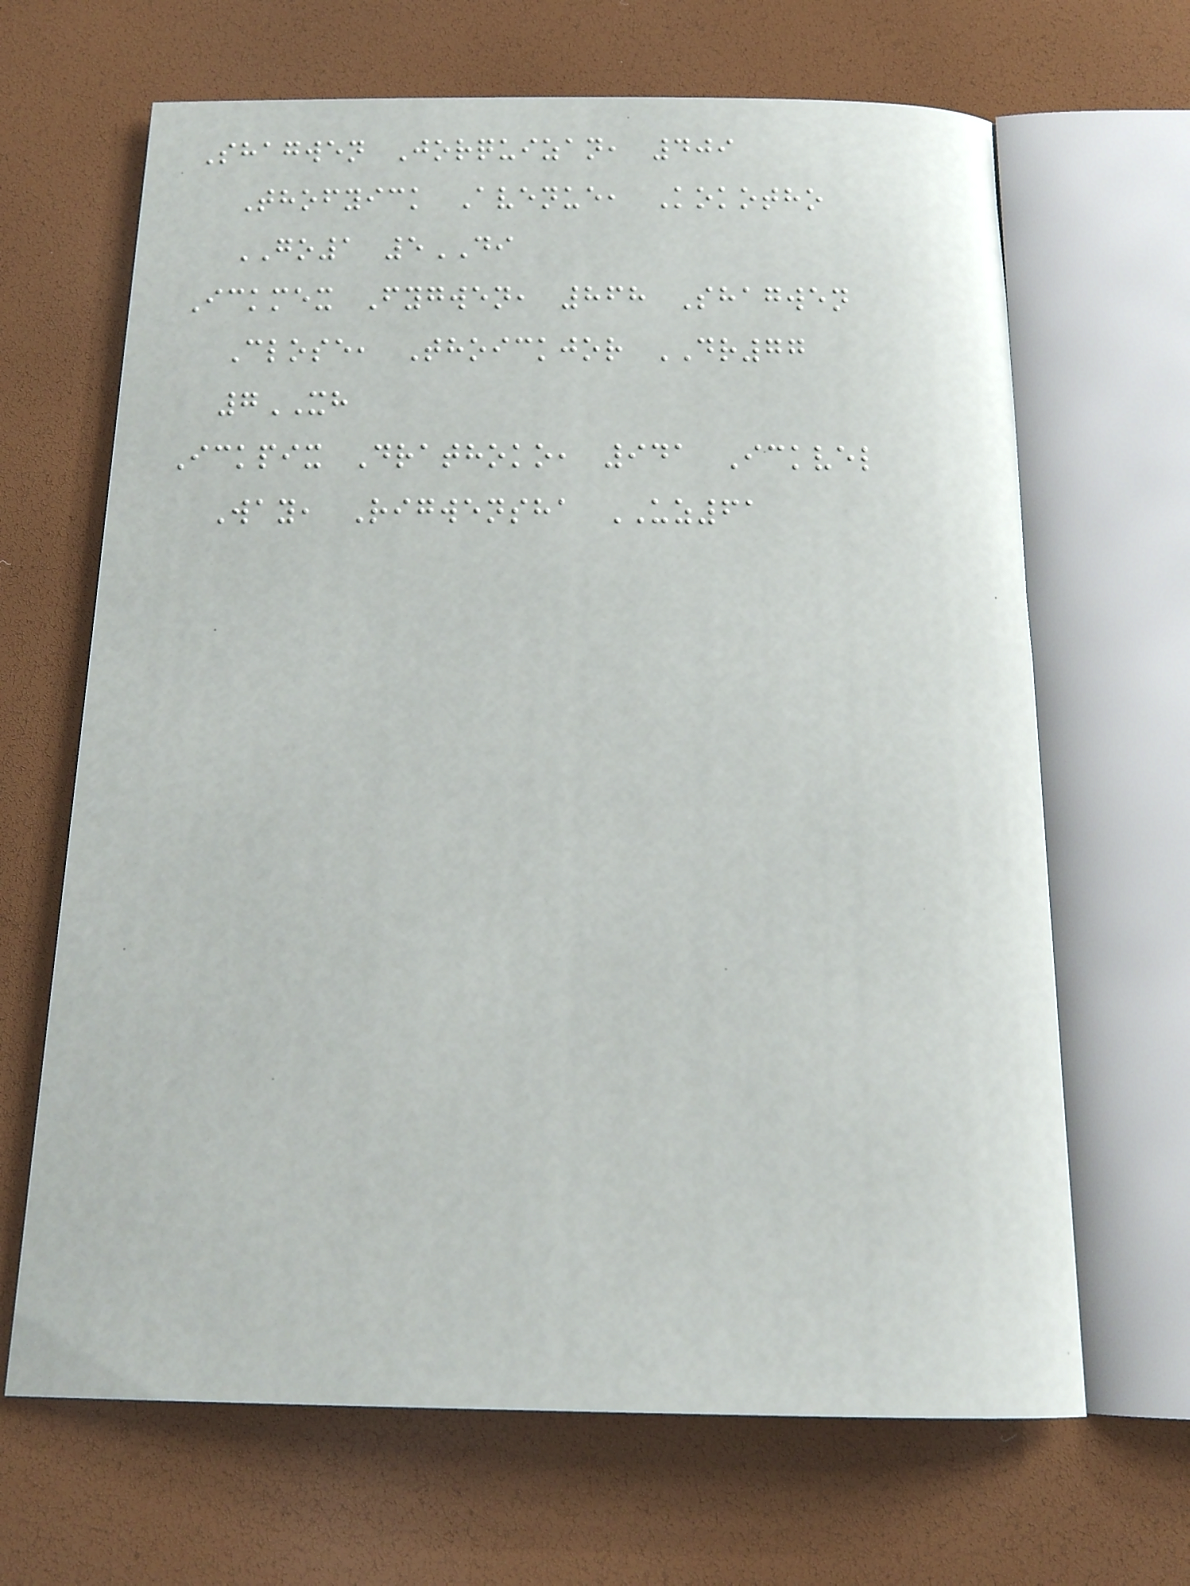Shagwen Jorquizan, 409
Thofyick Avenue, Kokotho
GO1 5DI
Ickmex Fygwen, 868 Shagwen
Close, Thoickjor DR77
7XH
Ickpix Drathoko, 941 Ickvel
Way, Rigwensha UZ61
